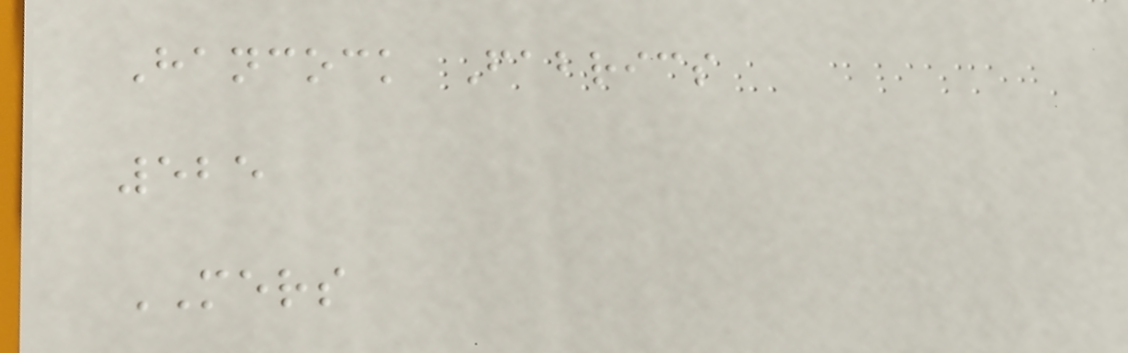Hancock Fabrics
525
MERS
